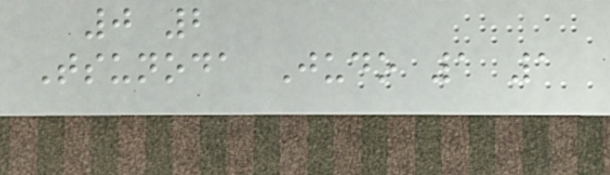0 2
Tsunoda Judo 1 1
